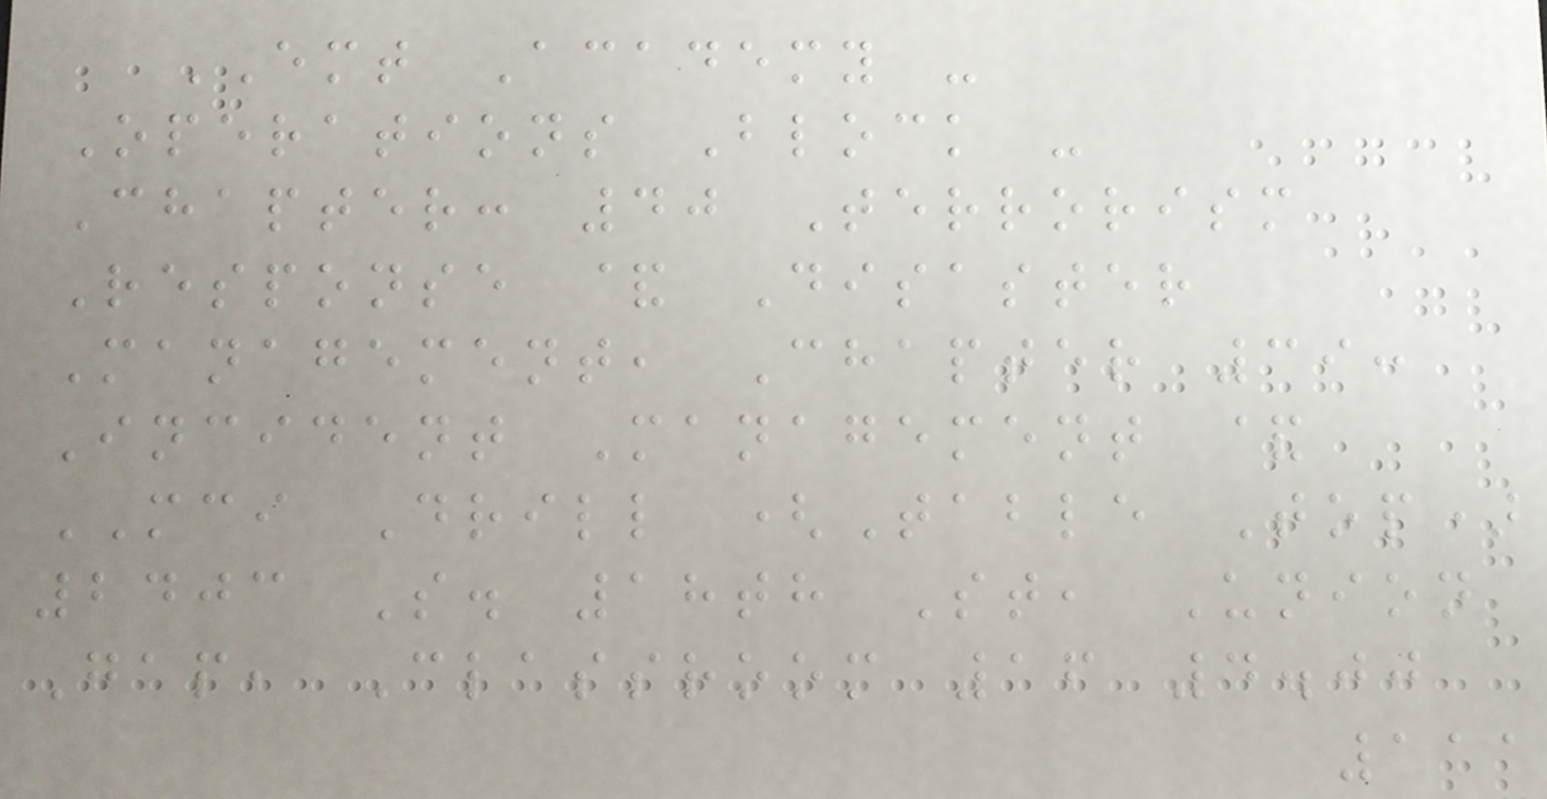EMT Academy -
Operations Block -
Chapter: 40 Terrorism
Response & Disaster
Management, Chapter 39:
Incident Management &
MCI Drill (Table Top)
2403 S. 18th St, Union
Gap, Classroom 16 4.00
111
